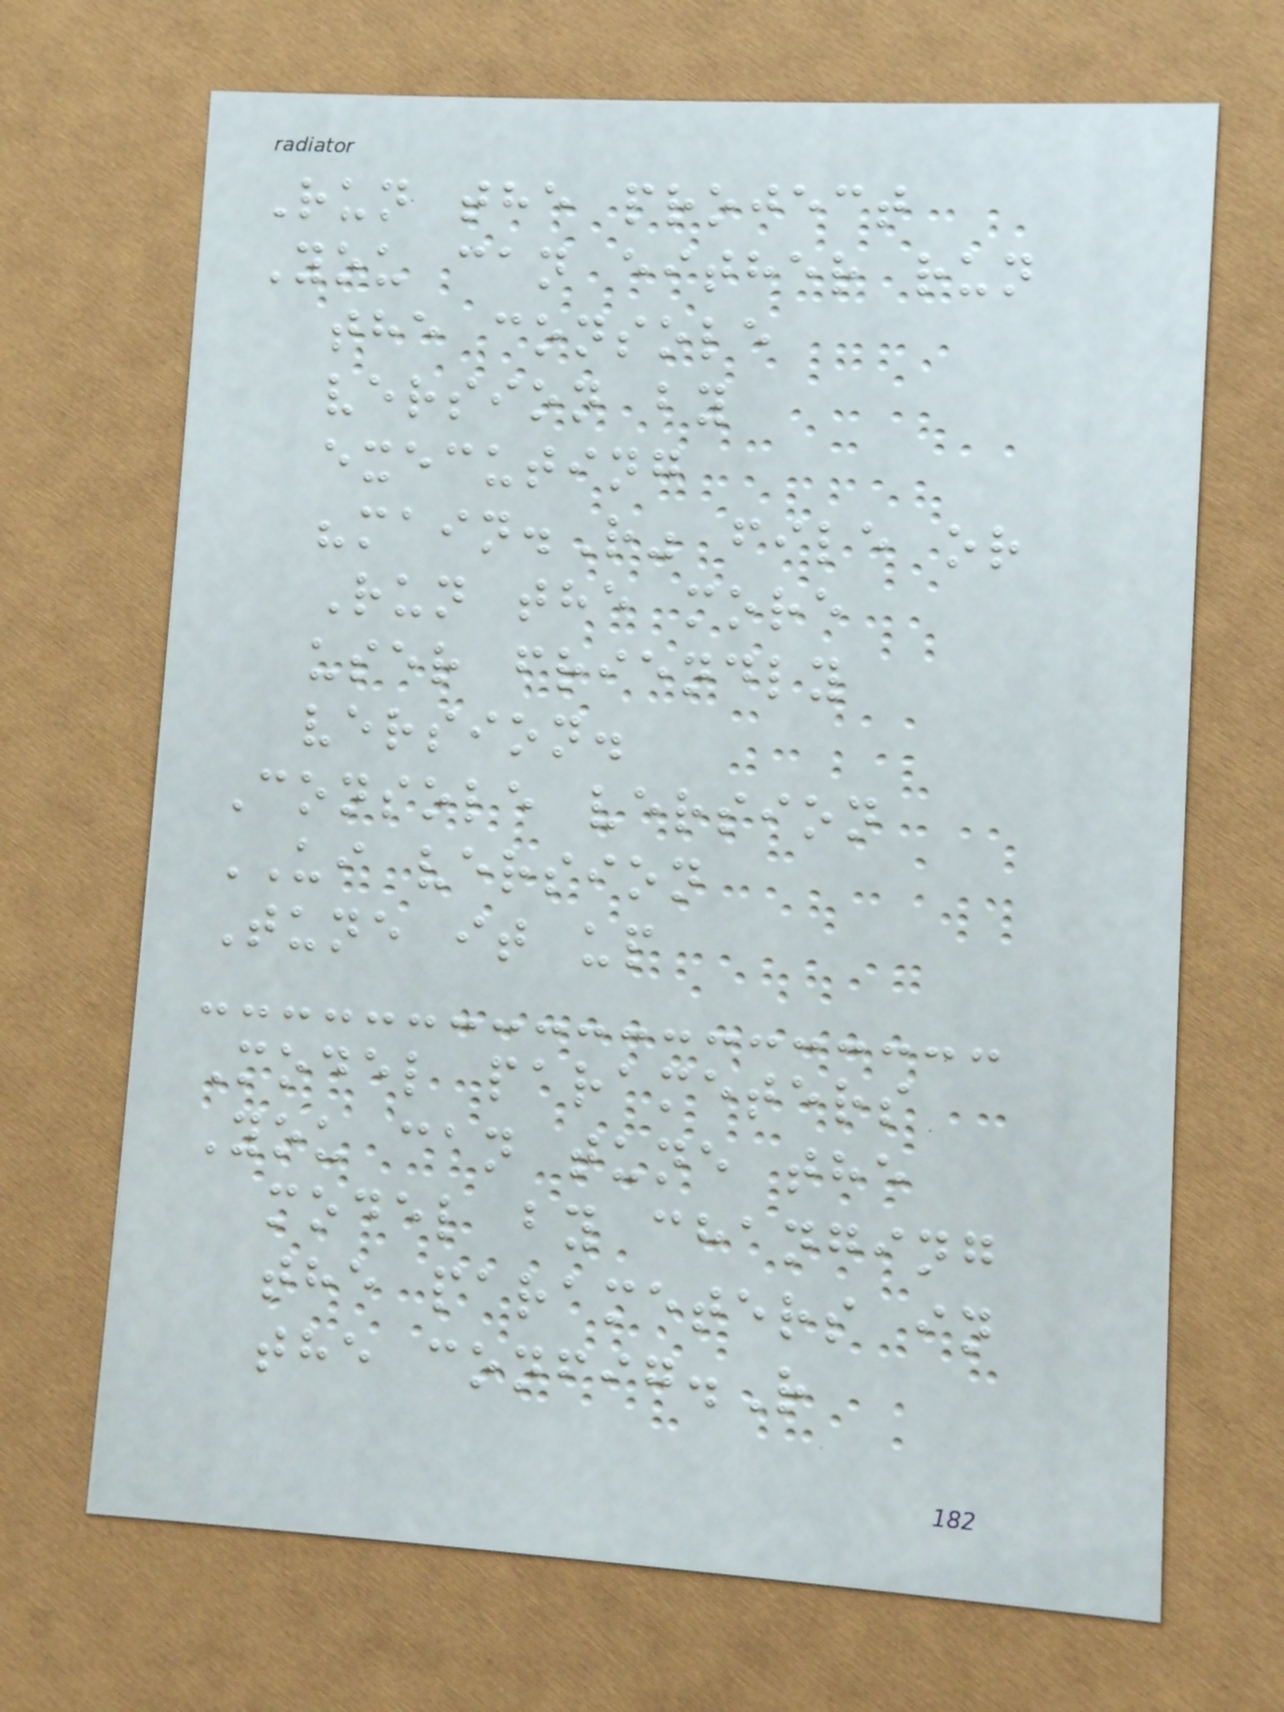Run the project
You can either run
the console
version by
executing
"main.R" file or
Run the more
user friendly
version.
Console version
UI version
Tune it up
Model parameters
You can tune the
model by changing
the parameters in
the config.R
